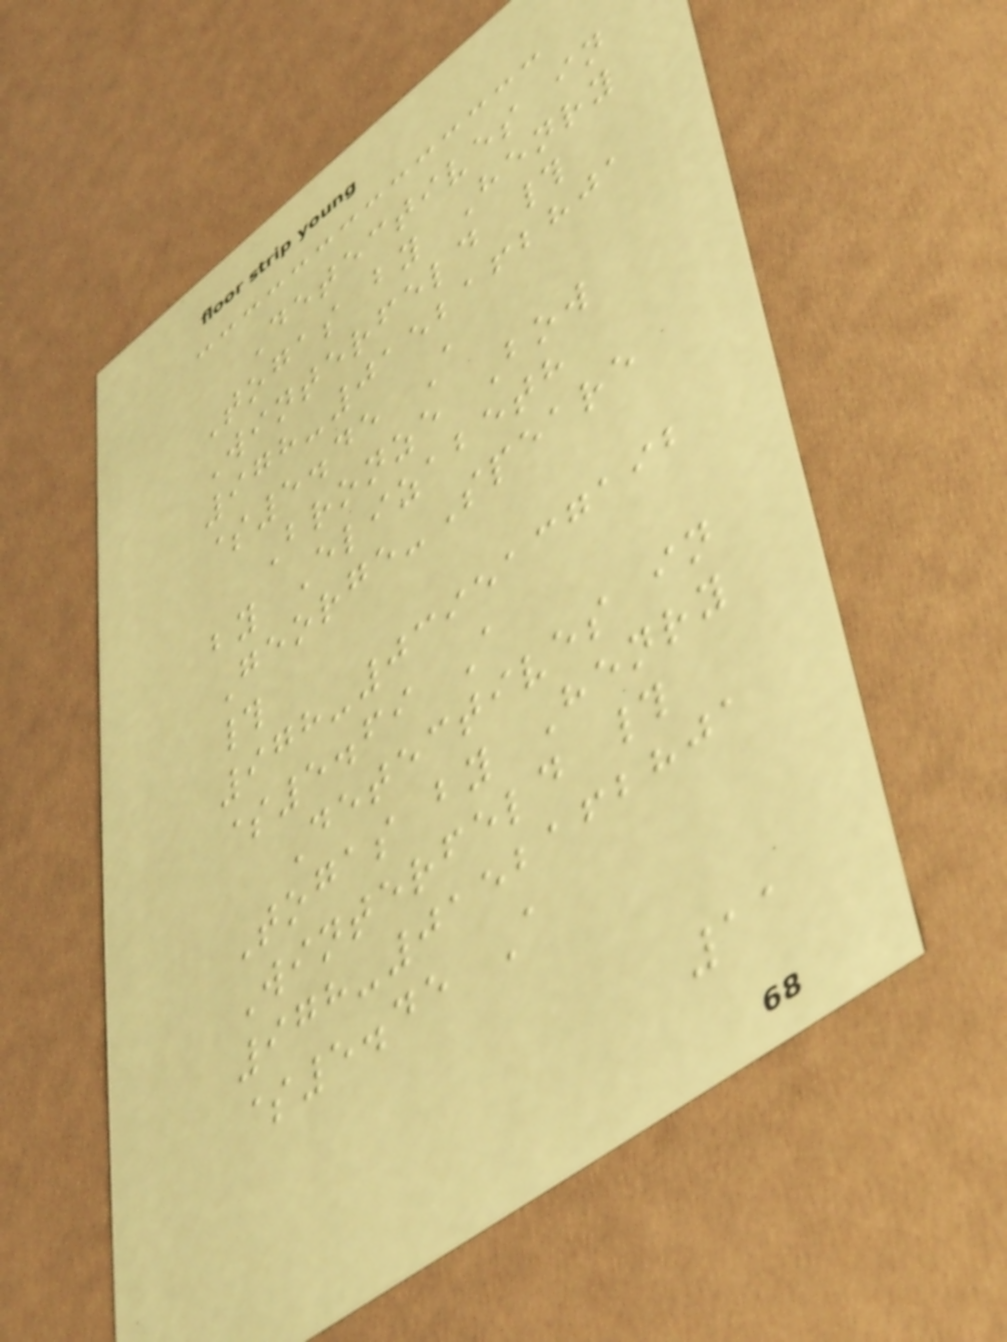Detectives in
Togas by Henry
Winterfeld #
978-0152162801
$5.45 A
Bronze Bow
by Elizabeth
George-Speare
#
978-0395137192
$5.69 A
Detectives in
Togas by Henry
Winterfeld #
978-0152162801
$5.45 A
11
